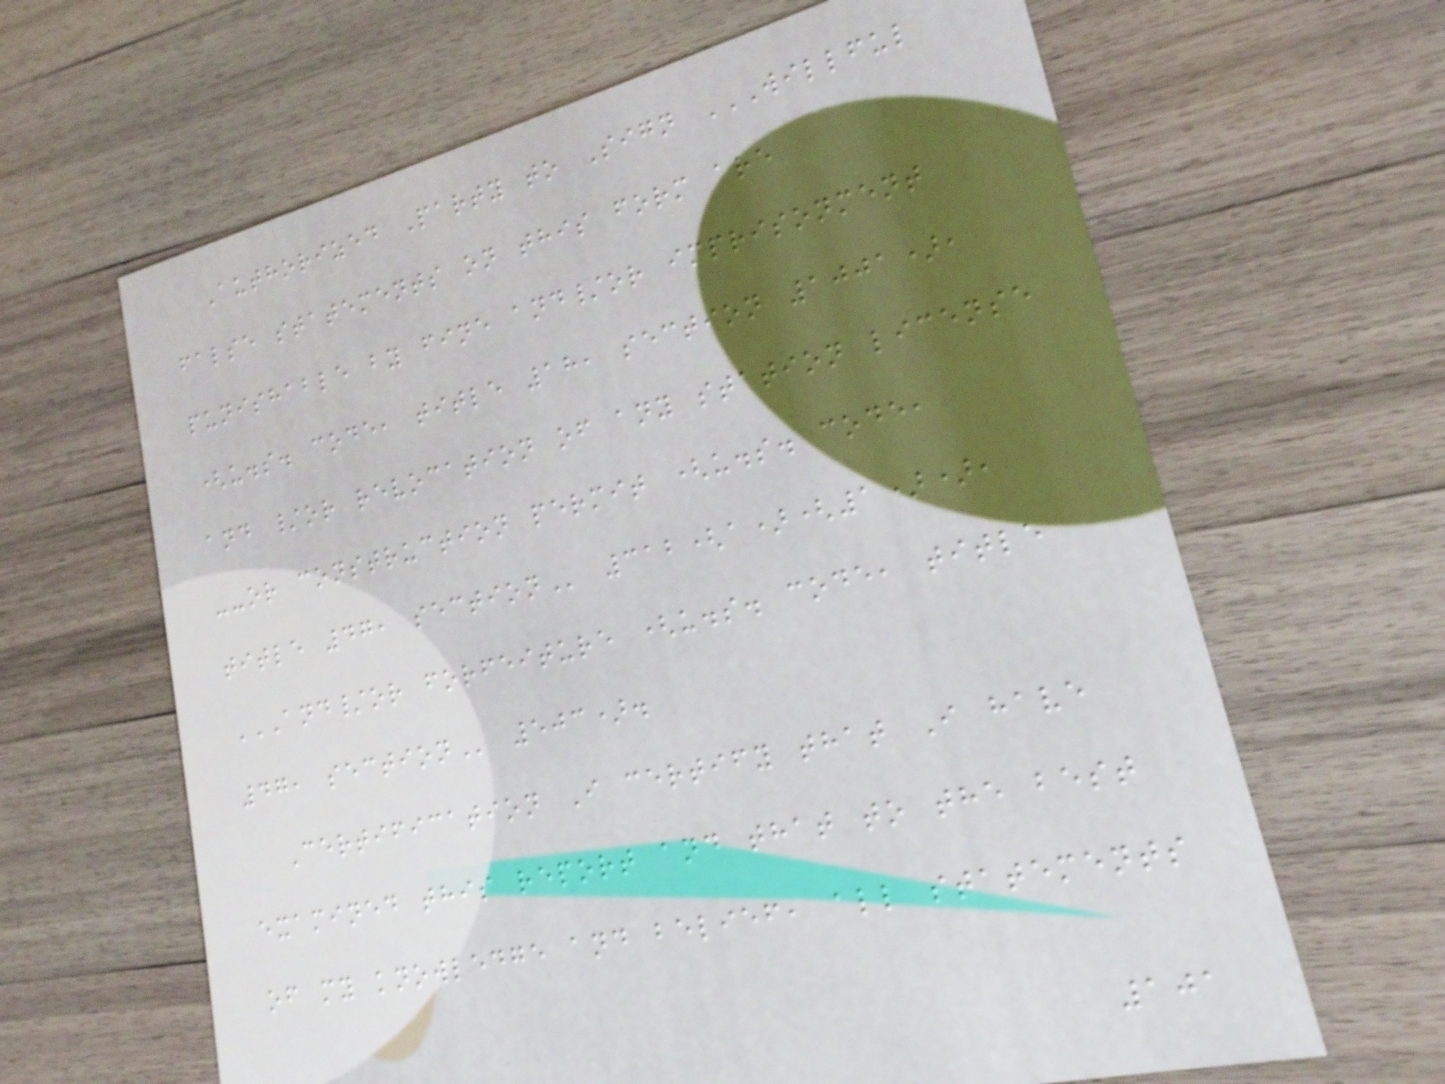Authorized Party to Sign WILLFUL
FALSE STATEMENTS ON THIS FORM ARE
PUNISHABLE BY FINE AND/OR IMPRISONMENT
(U.S. CODE, TITLE 18, SECTION 1001),
AND /OR REVOCATION OF ANY STATION LICENSE
--OR CONSTRUCTION PERMIT (U.S. CODE,
TITLE 47, SECTION 312(a)(1)),
AND/OR FORFEITURE (U.S. CODE, TITLE
47, SECTION 503).
Certification I certify that I have
examined this report and that to the best
of my knowledge and belief, all statements
101
